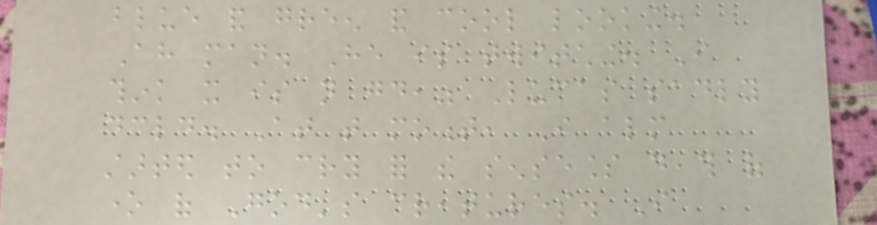blue and green and cool looking.
Ah man. He is twitching. I
think it is not good," Lucas sadly
declared. At that moment, I almost
started to cry for the senseless death of
one of God's creatures. I
